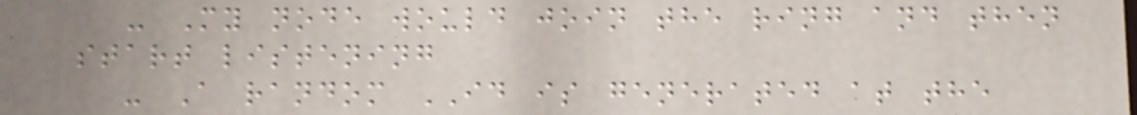- My node would join the ring and then
start listening
- A random ID is generated at the
